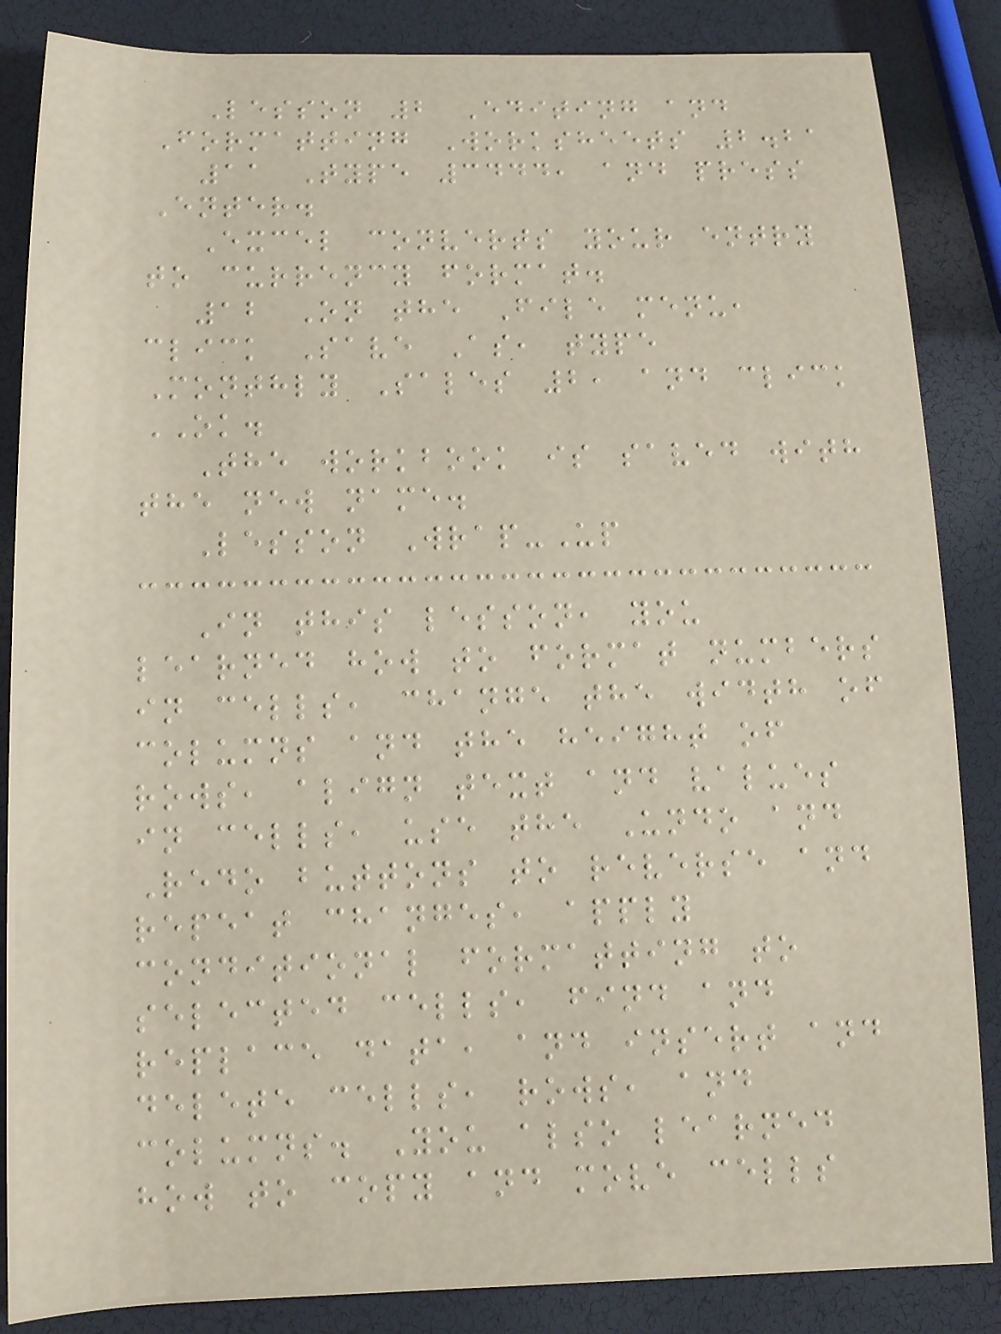Lesson 2 Editing and
Formatting Worksheets 2.21
11 Type 3444, and press
Enter.
Excel converts your entry
to currency format.
12 On the File menu,
click Save As, type
Monthly Sales 2, and click
OK.
The workbook is saved with
the new name.
Lesson Wrap-Up
In this lesson, you
learned how to format numbers
in cells, change the width of
columns and the height of
rows, align text and values
in cells, use the Undo and
Redo buttons to reverse and
repeat changes, apply
conditional formatting to
selected cells, find and
replace data, and insert and
delete cells, rows, and
columns. You also learned
how to copy and move cells
